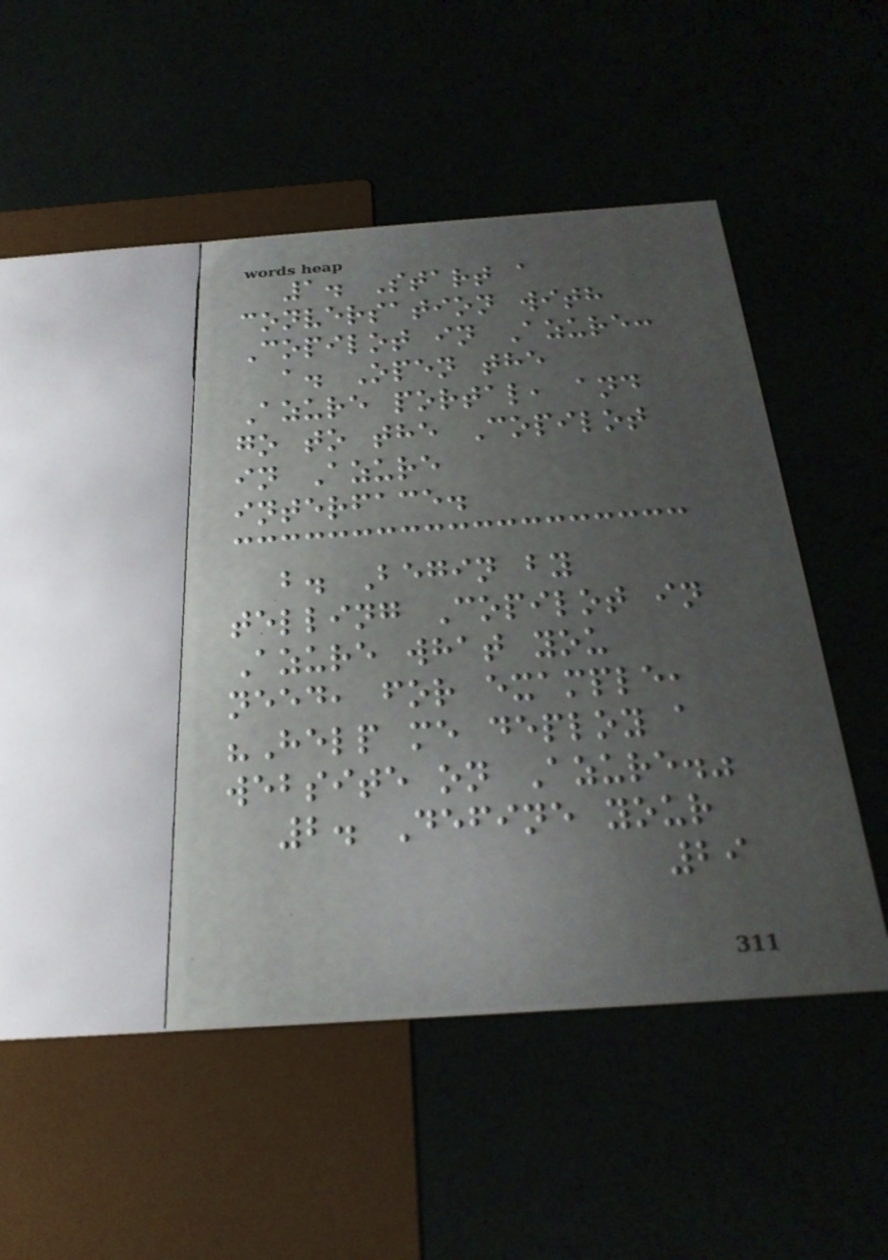1. Start a
conversation with
Copilot in Azure:
a. Open the
Azure portal, and
go to the Copilot
in Azure
interface.
b. Begin by
telling Copilot in
Azure what you
need, for example,
"Help me deploy a
website on Azure."
2. Define your
29
